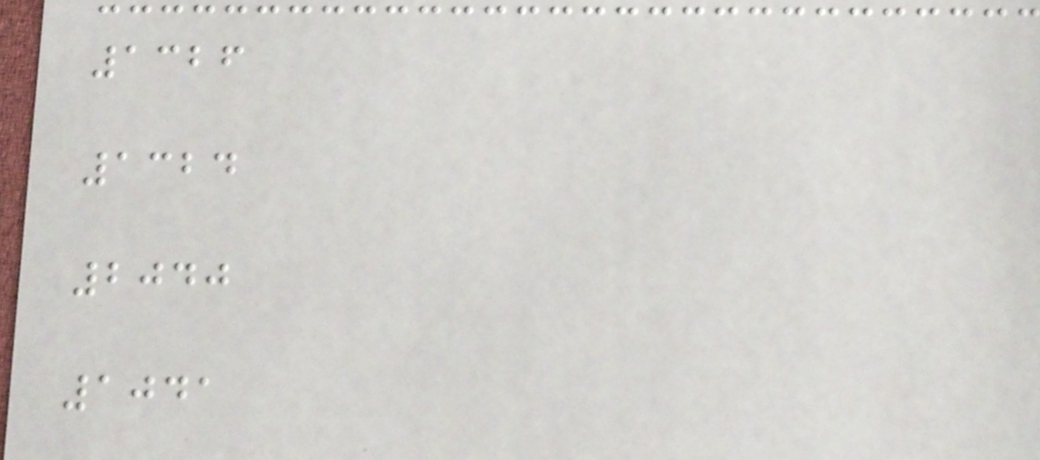1326
1324
2040
1041
